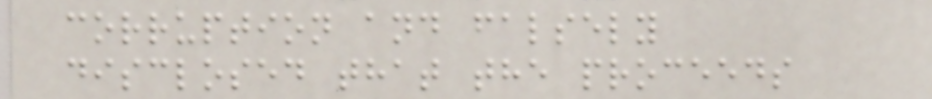corruption and falsely
disclosed that the proceeds
